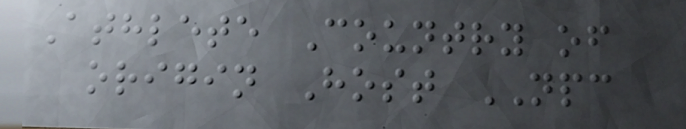Athlete Country of
origin Host NPC
